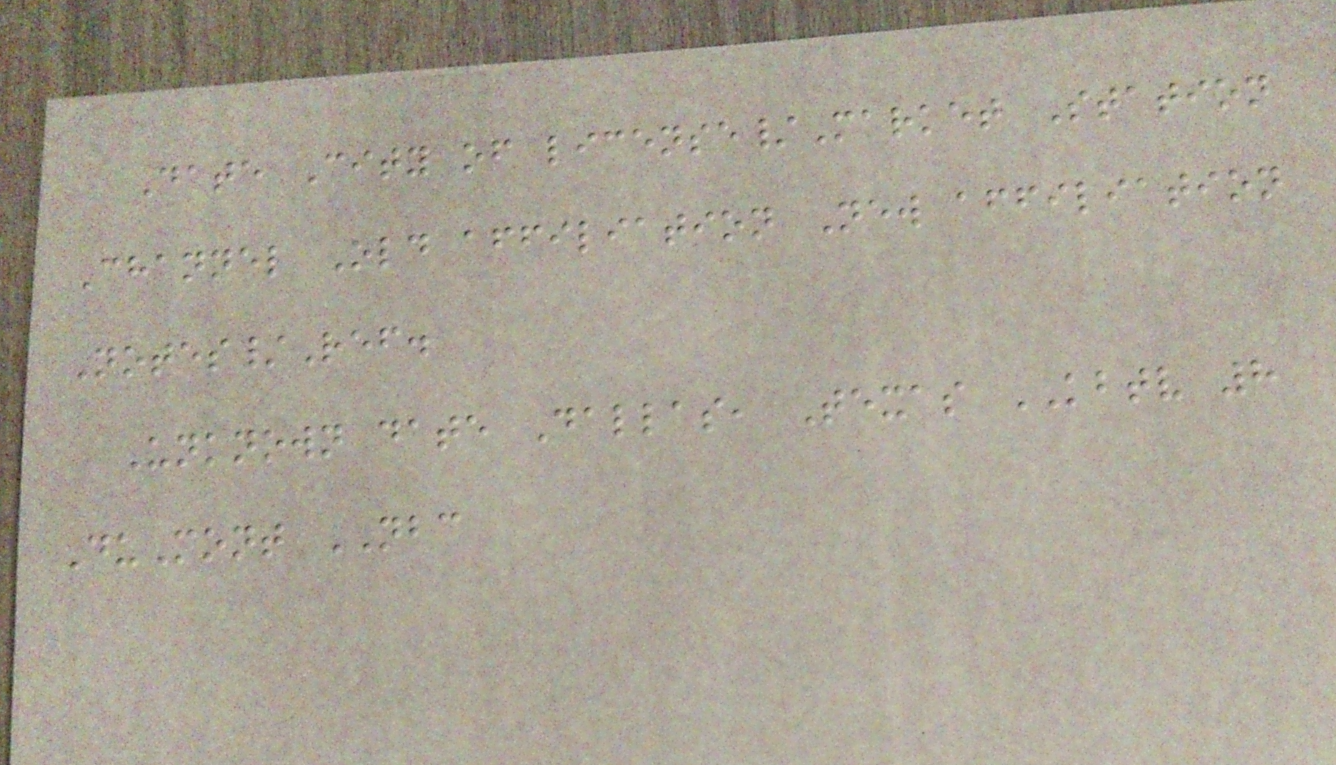Date City of license/Market Station
Channel Old affiliation New affiliation
Notes/Ref.
Unknown date Dallas, Texas KBTV 8
DuMont NBC
